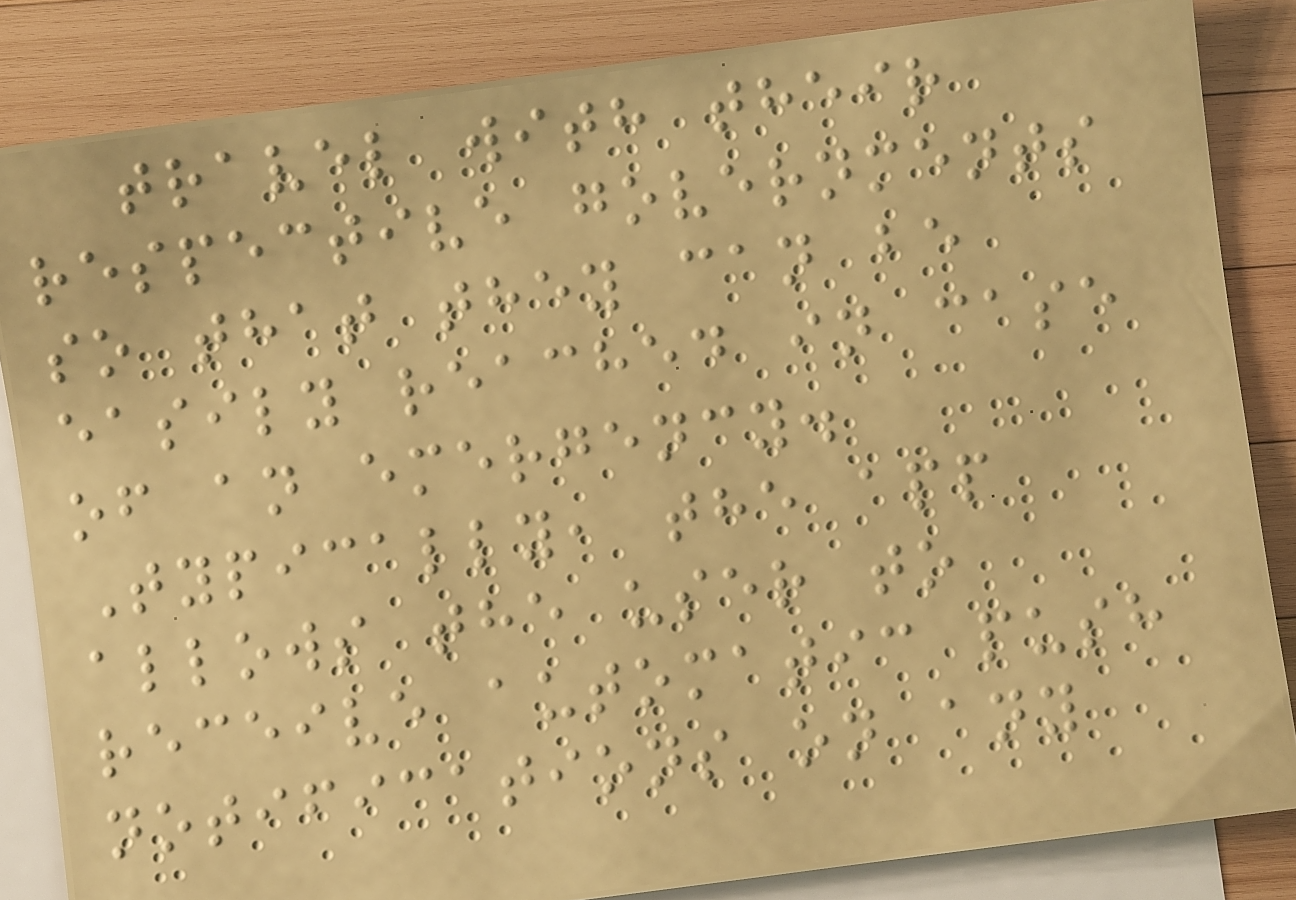travel with their
respective governments
so that they can be
easily reached in case
of an emergency.
Typically, the app
allows the user to
receive automatic push
notifications on any
